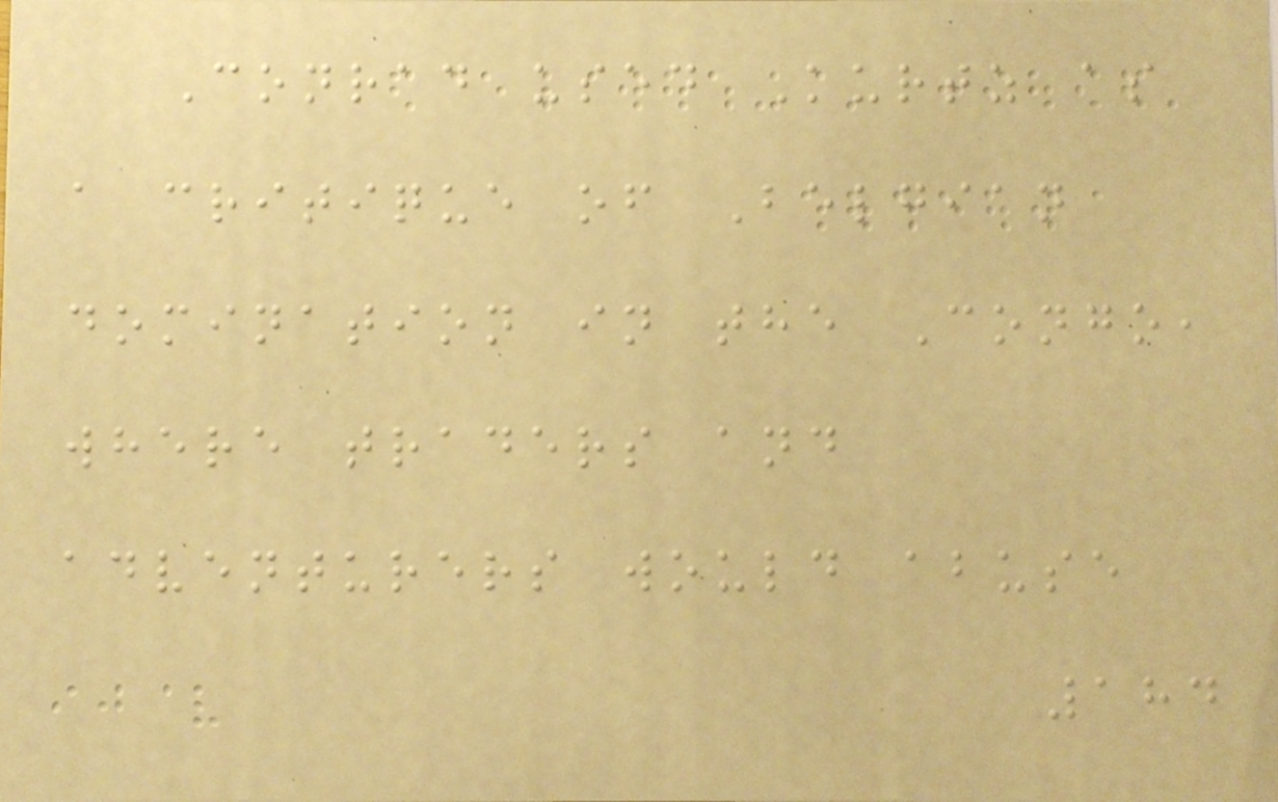Conrad used Kurtz as
a critique of Belgian
domination in the Congo,
where traders and
adventurers would abuse
184
